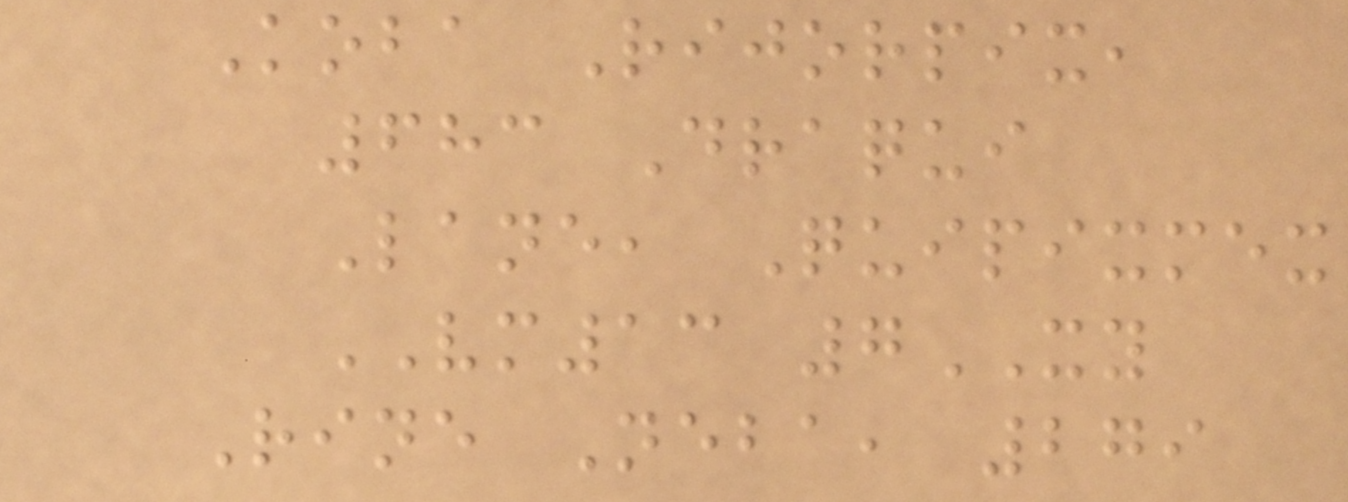Koba Rijorpix,
683 Draqui
Lane, Quipixmex
VM13 7XY
Rine Neba, 279
